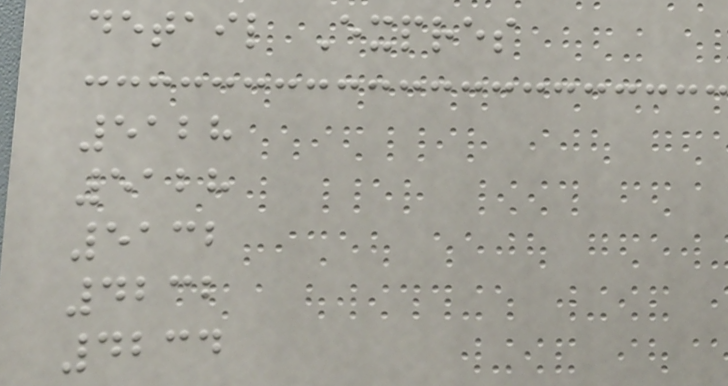detail Expres
5128
5128
5132
4232
4234
